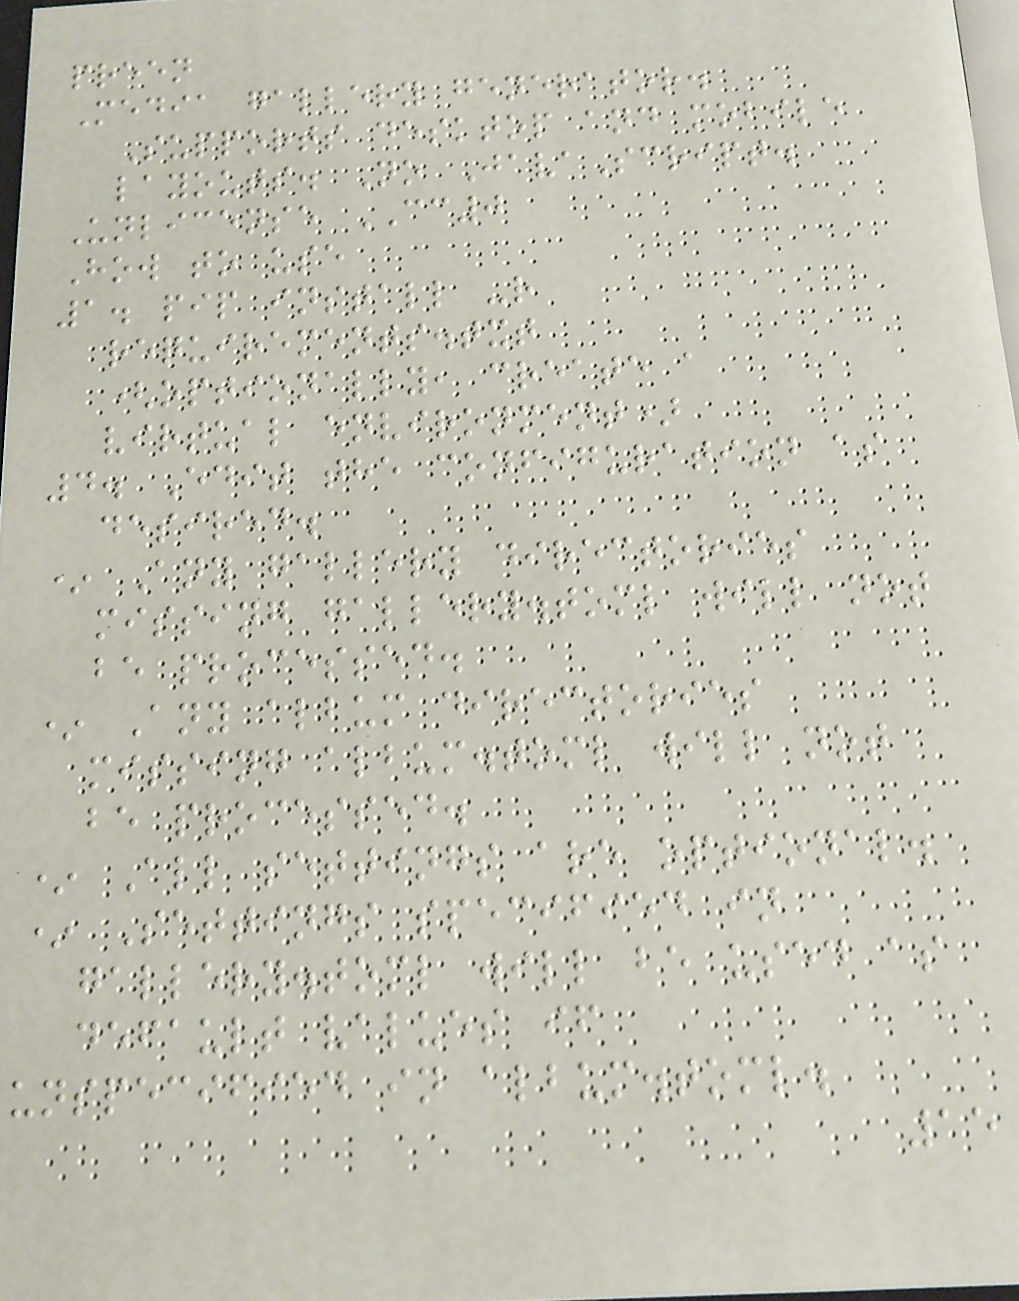preen
Media gallery generator.
Supports desktop and mobile
layouts. No JavaScript.
Unlicense CC0
How to use
1. pip install -r
requirements.txt
(optionally, create a
virtual environment)
4. Edit the configuration as
desired.
* Any gallery directories
missing gallery.toml will not
be processed.
* Any album directories
missing album.toml will not
be processed.
* All settings are optional.
* Settings specified in
gallery.toml will be used as
default values if
unspecified in album.toml.
15
